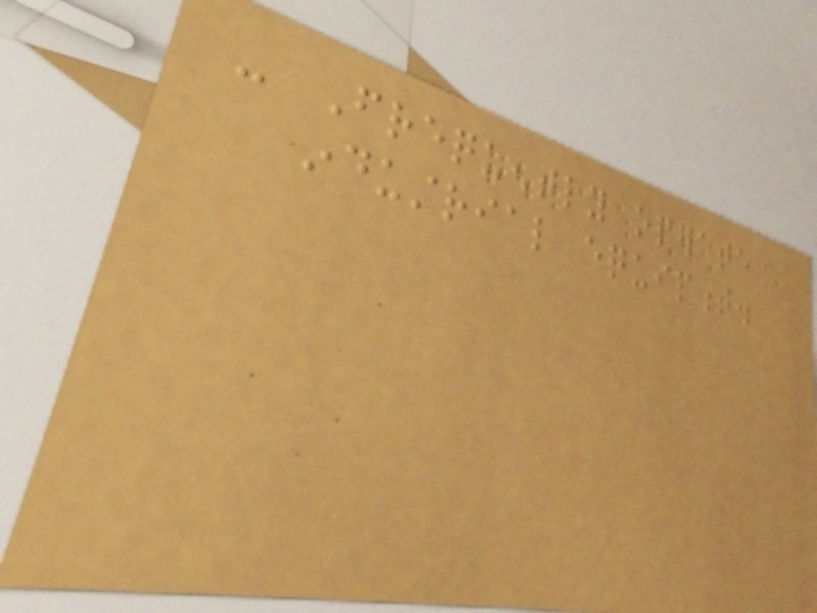- Frequently operate
industrial equipment.
